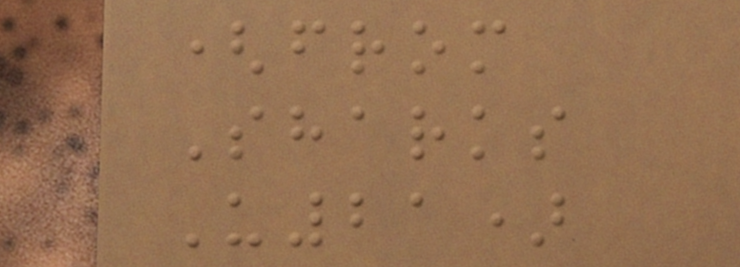(from
Sharks
U21)
